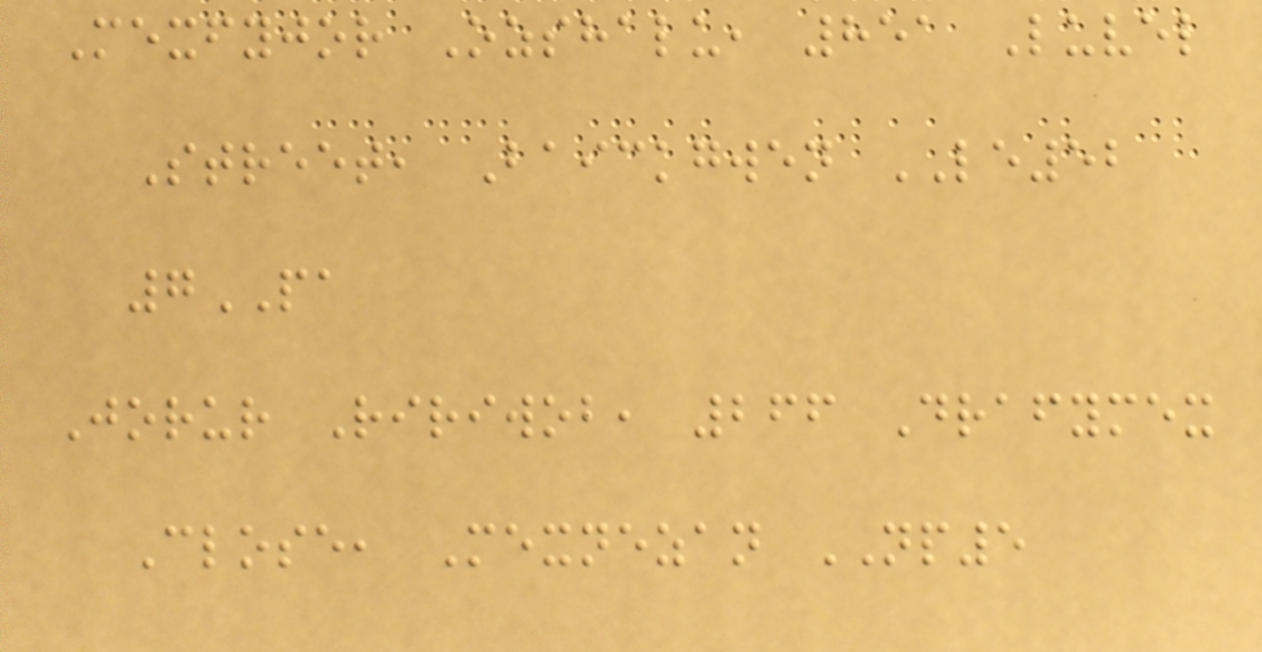Mexfyjor Ozshalu, 851 Luvel
Street, Baickgwen LE52
7PA
Jorur Ririwob, 266 Drafymex
Close, Mexnezan NP5
